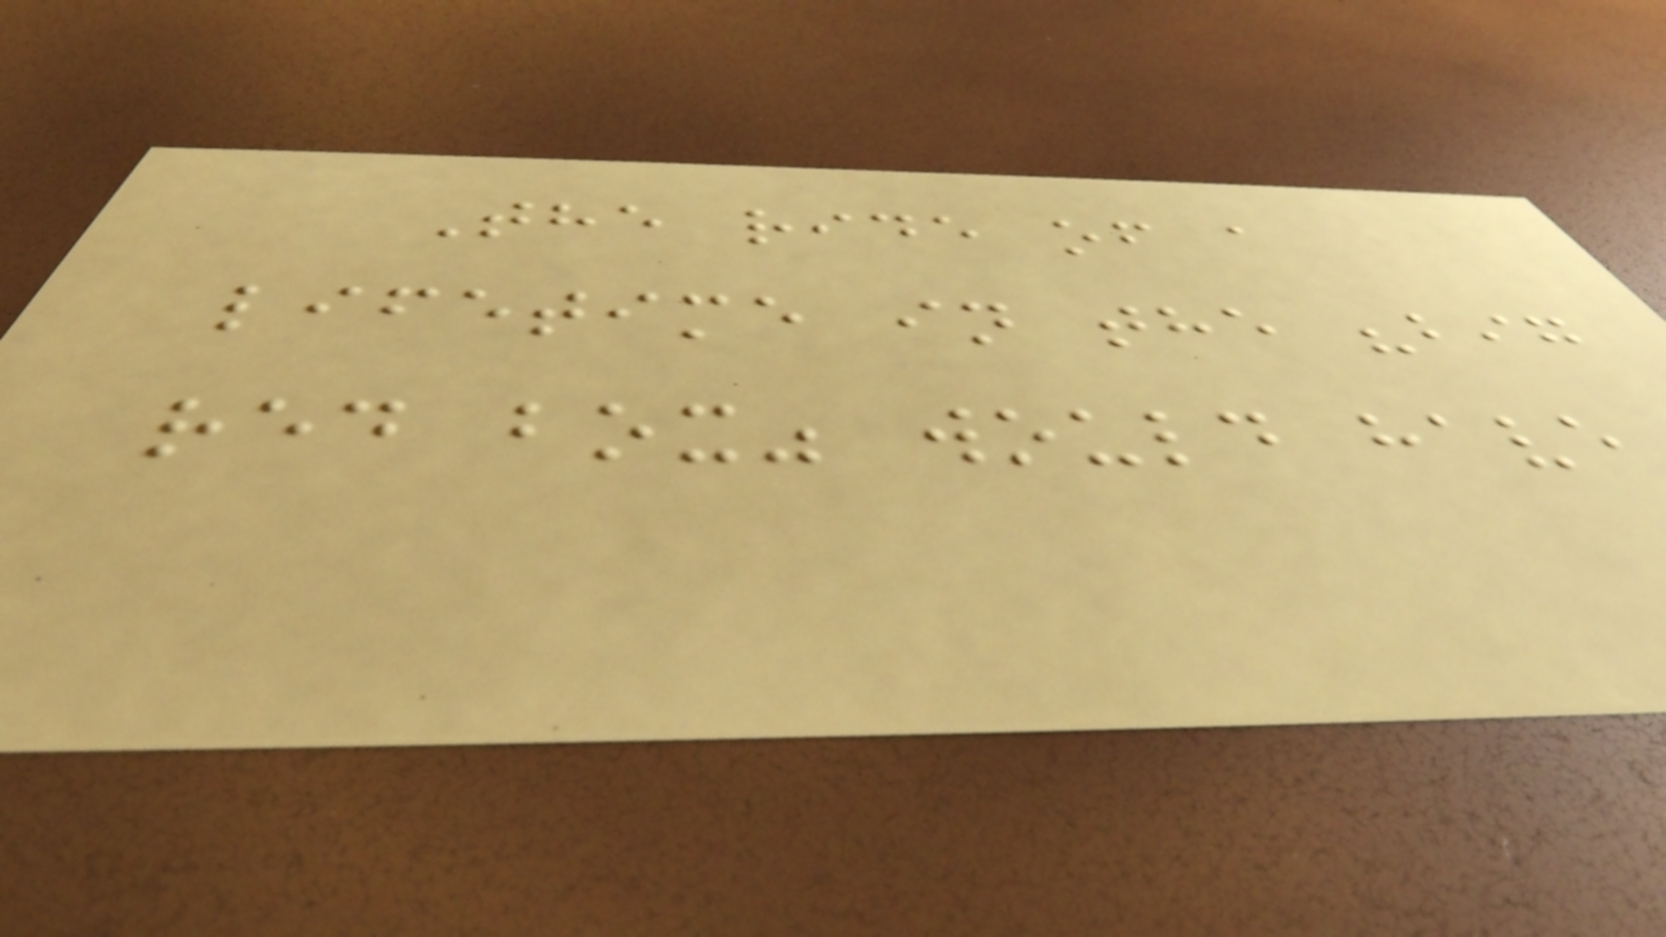The ride of a
lifetime in the "big
red box" would have
